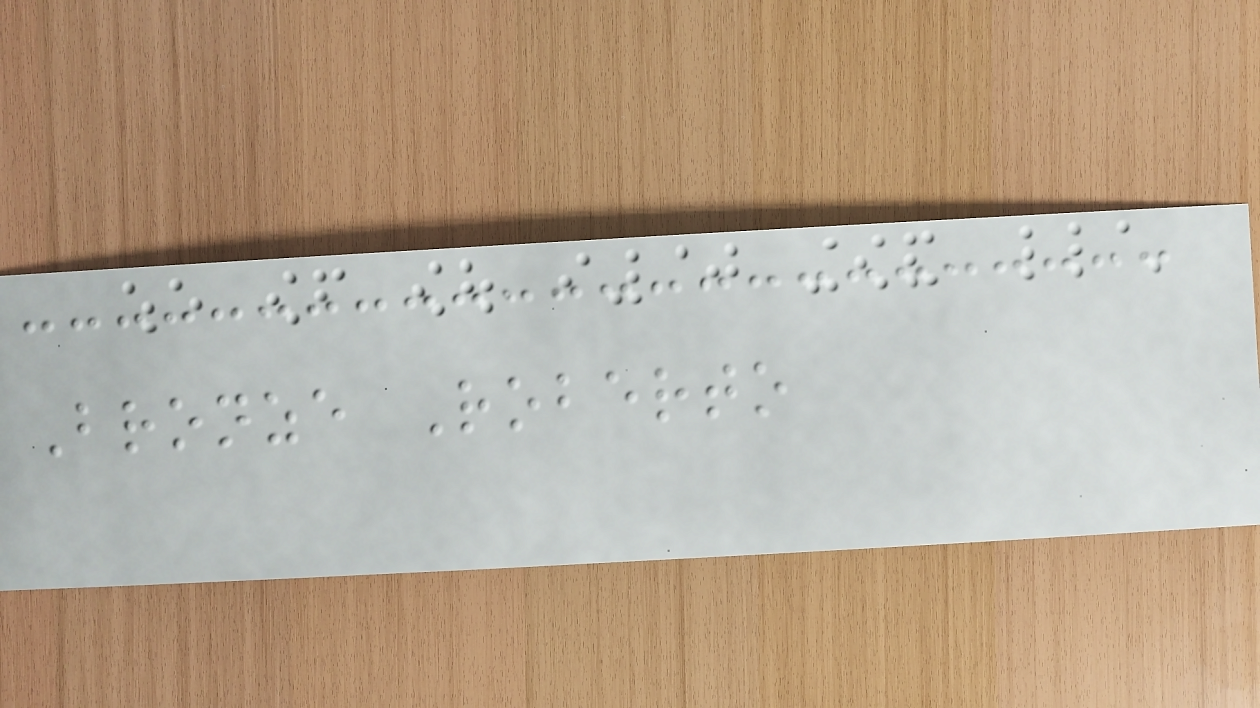Bronze Roberto
